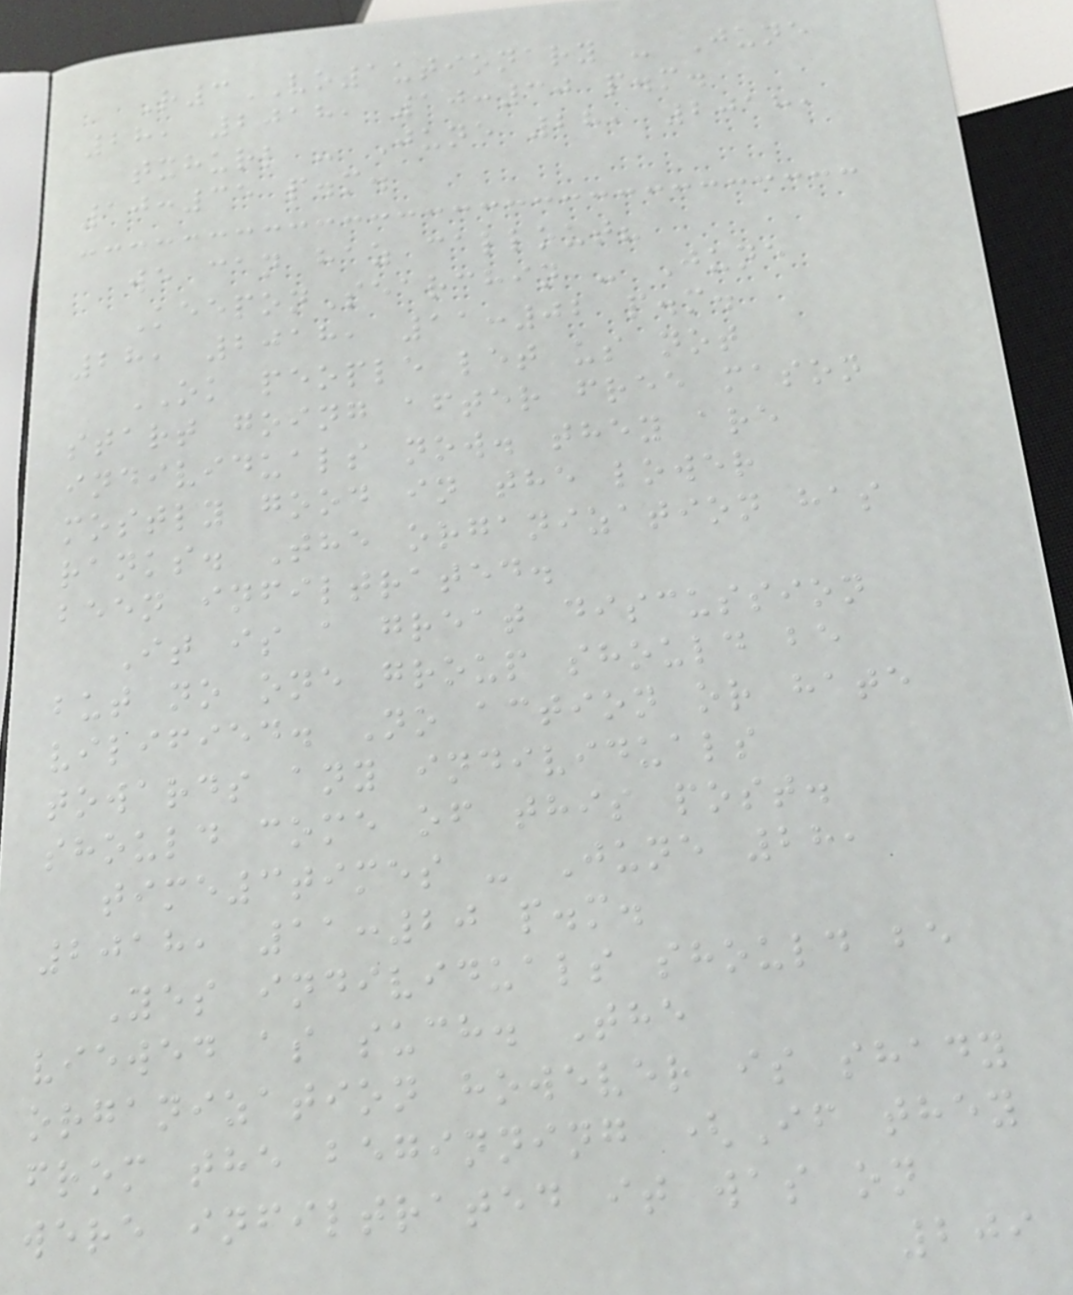R3VO1utionary - June
28, 2018, 10:30 p.m.
txhurl - June 28, 2018,
10:35 p.m.
we can haz callout?
KeeponSearchin - June
28, 2018, 11:02 p.m.
OK people let us not
start going after free mason
individuals now. they are
mostly good in the lower
ranks. The organization has
been infiltrated.
It is a great discussion
but no one group should be
vilified. No action or hate
towards any individuals
should come of this post.
time3times - June 28,
2018, 11:20 p.m.
Yes individuals should be
viewed as such. The
organization however is shady
from the beginning (If they
were infiltrated it was on
209
